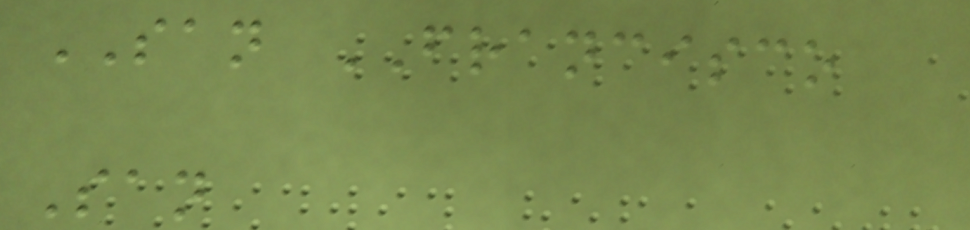SAN FRANCISCO
San
